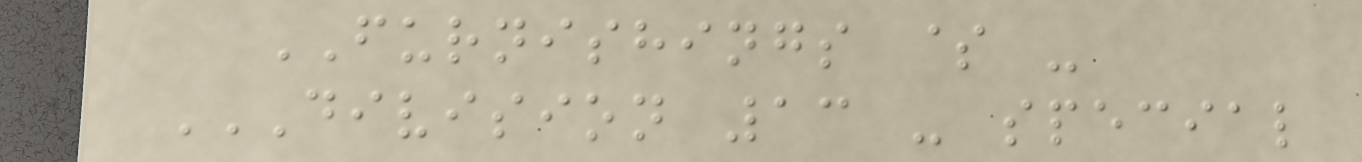FURNISHINGS $ -
DIVISION 13 - SPECIAL
